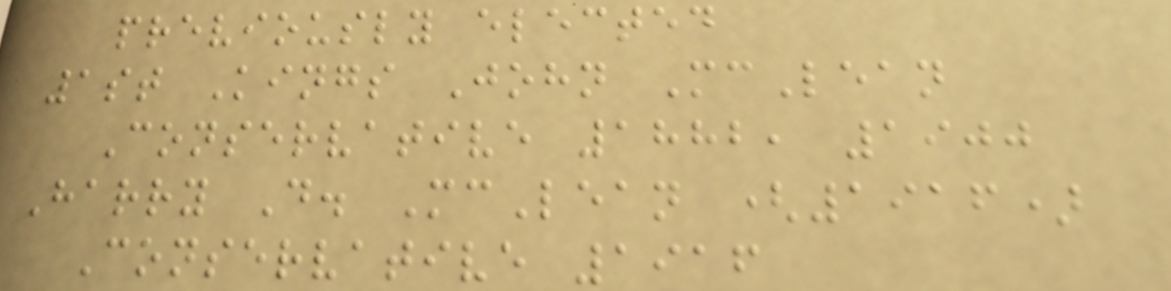previously elected
1st Kings John McLean
Conservative 1882, 1900
Harry D. McLean (1916)
Conservative 1916
